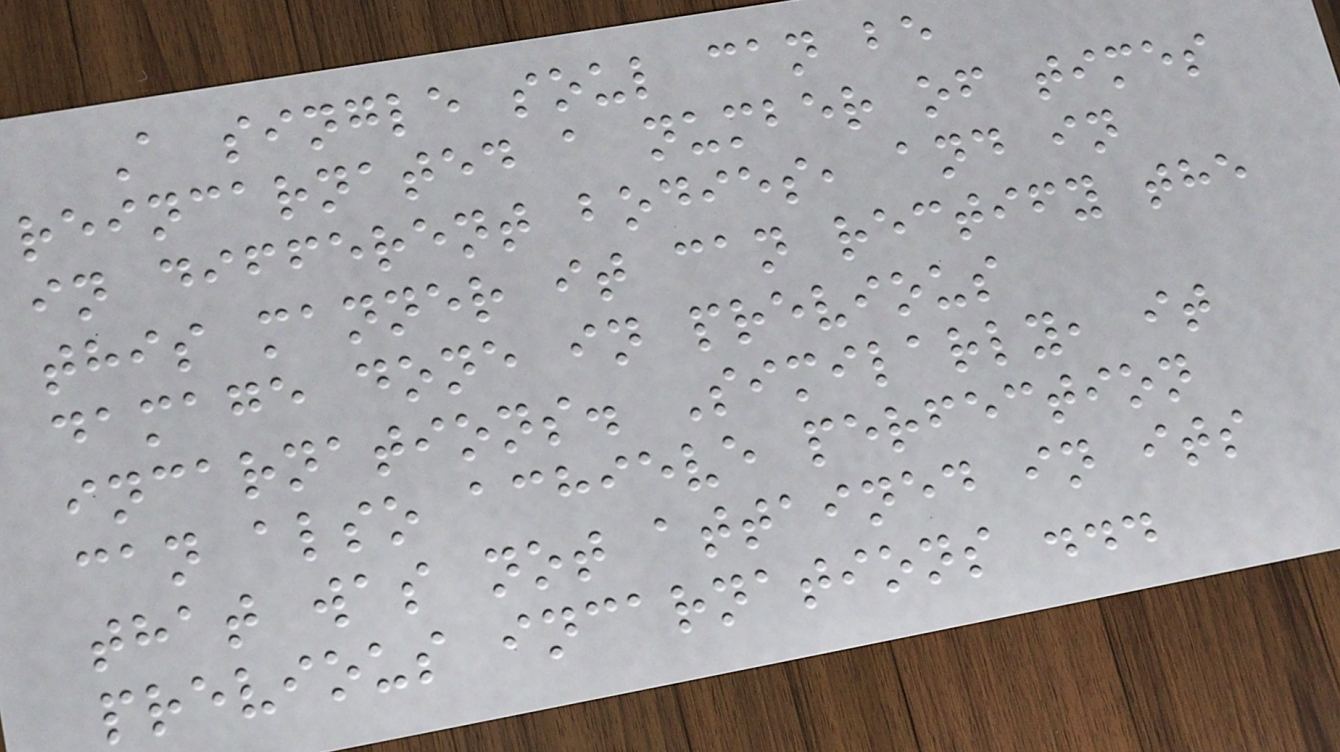A single soul can be
reincarnated a number of times
in different bodies, and in
this manner it can rectify the
damage done in previous
incarnations. Similarly, it
can also achieve perfection
that was not attained in its
previous incarnations ...
